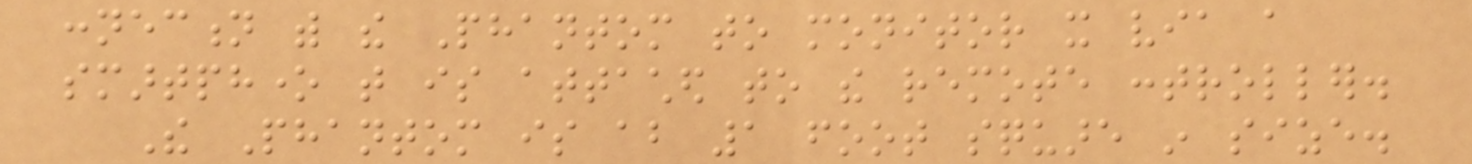connection with the Phantom to monitor it via a
smartphone that is attached to the remote controller.
The Phantom is about 1 foot square in size.
